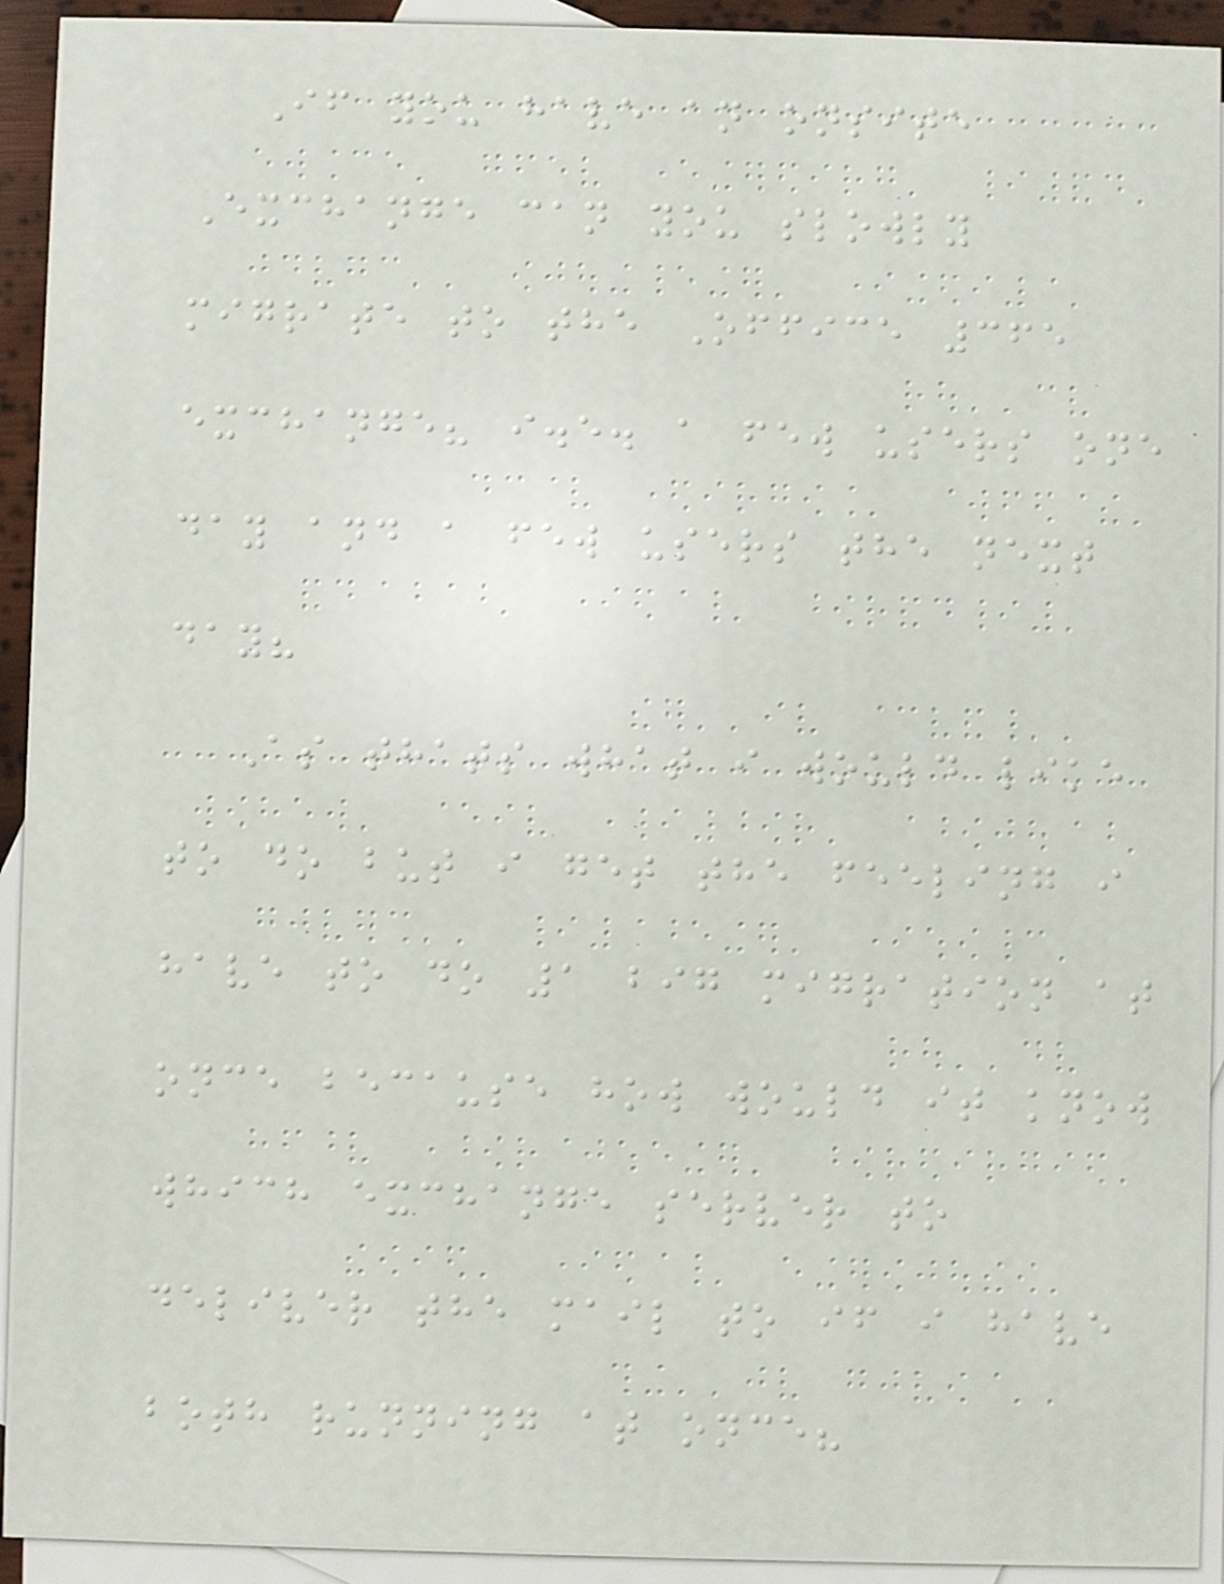If you have an onsite
Exchange can you slowly
migrate to the Office 365
exchange? i.e. a few users one
day and a few users the next
day?
As thats what i would like
to do but i get the feeling i
have to do 1 big migration at
once because how would it know
which exchange server to
deliver the mail to if i have
both running at once?
